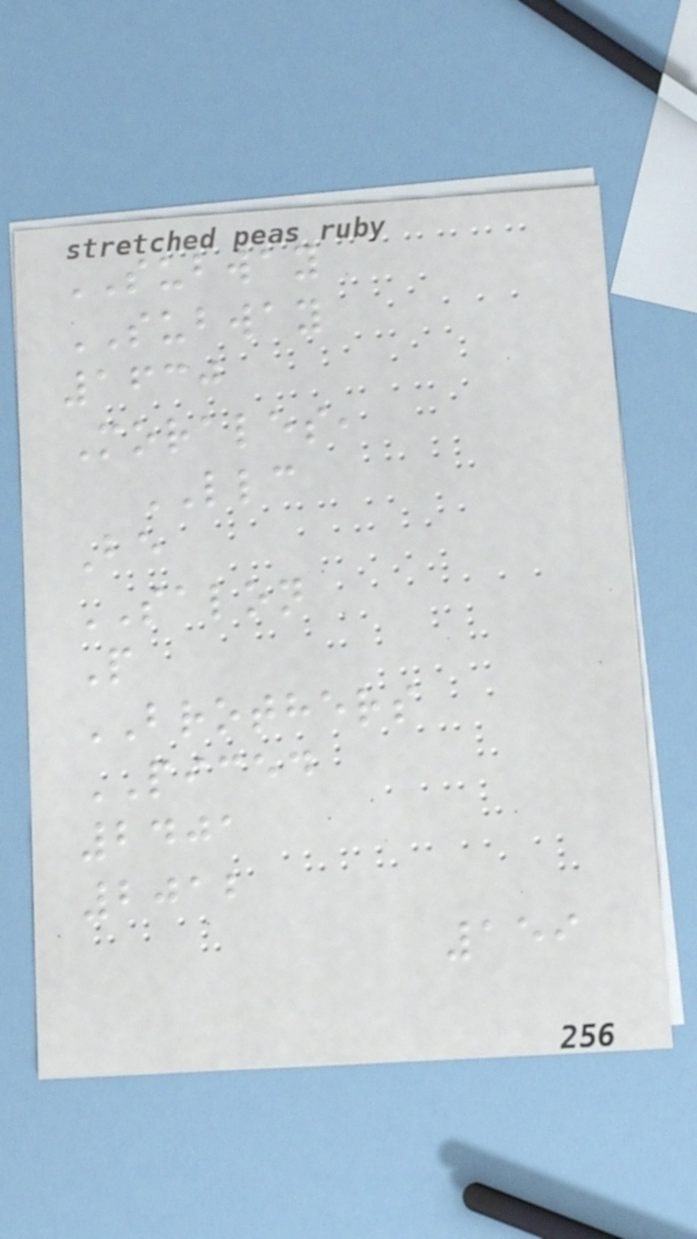SUBWAY
SUBWAY
1630
Morales,
LLC
Be
SALON
P
BROTHERS
PICED
2401
2012
159
